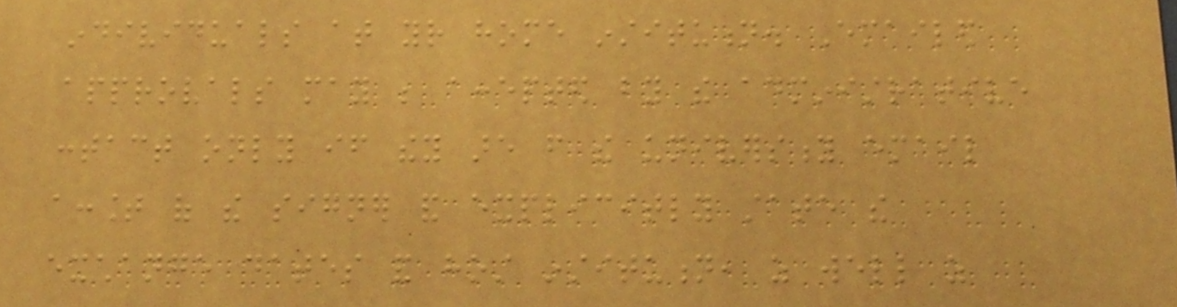individuals at your home institution. Emailed
approvals may be accepted by the administrative
contact only if they are from the university email
account of the signer and explicitly state the
exchange dates and host institution, as well as
